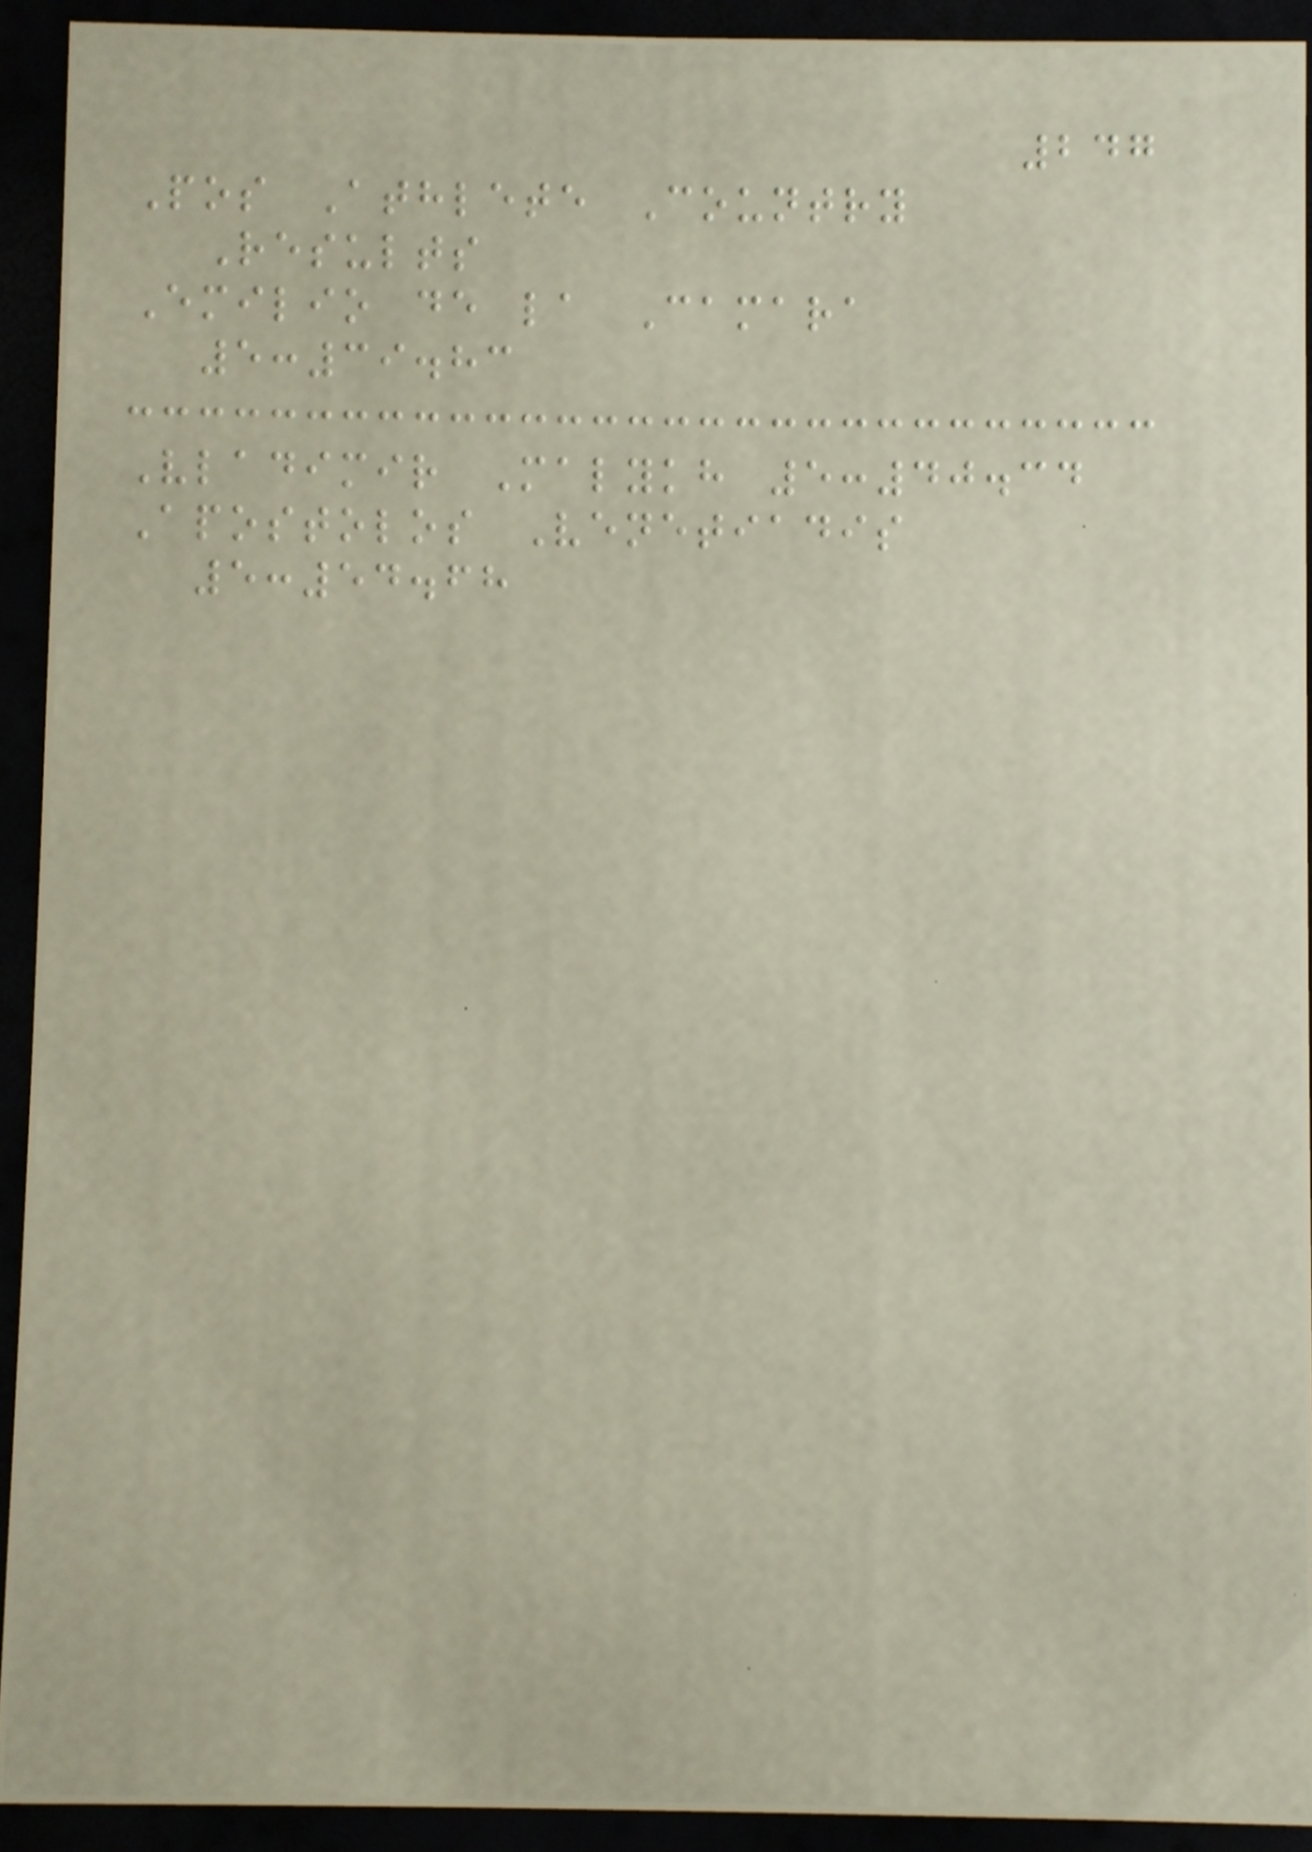247
Pos Athlete Country
Results
Emilio de la Camara
5:39.83
Vladimir Malykh 5:40.34
Apostolos Venetiadis
5:54.68
